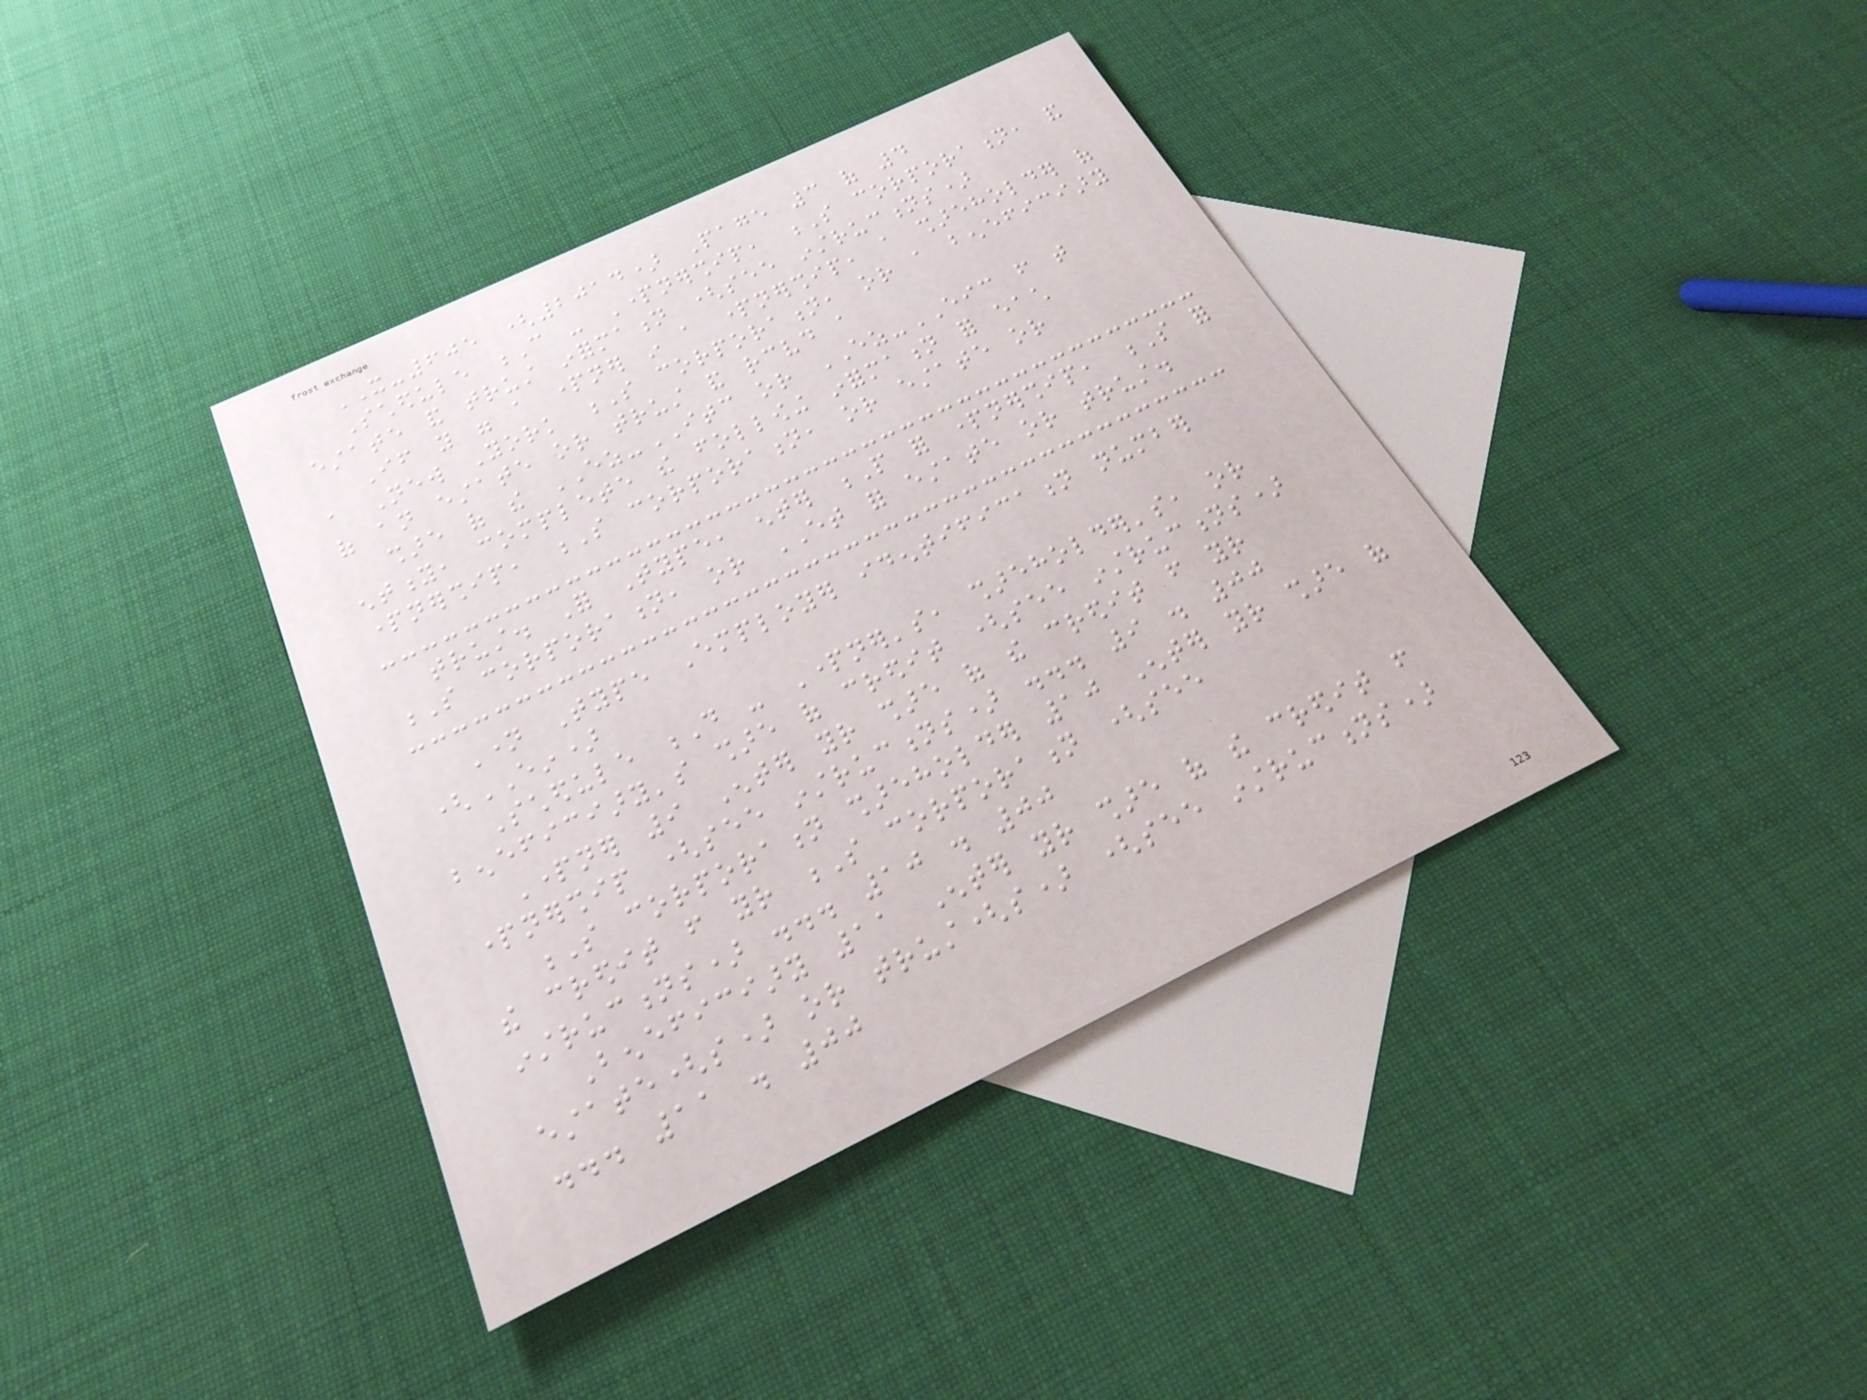IT-605 (2014) Page 3 of 4
Schedule C - Partnership, S corporation, and
estate and trust information (see instructions)
If you were a partner in a partnership, a shareholder of
a New York S corporation, or a beneficiary
of an estate or trust and received a
share of the EZ-ITC or EZ-EIC from that
entity, complete the following information for each
partnership, S corporation, or estate or
trust. For Type, enter P for partnership, S for
S corporation, or ET for estate or trust.
Name Type Employer identification number
(EIN)
Schedule D - Partner's, shareholder's, or
beneficiary's share of credit (see instructions)
Partner 9 Enter your share of the credit from your
partnership (see instructions) ... 9 . 00
S corporation shareholder 10 Enter your share of
the credit from your S corporation (see
instructions) ... 10 . 00
Beneficiary 11 Enter your share of the credit from
estate(s) or trust(s) (see instructions)
... 11 . 00
